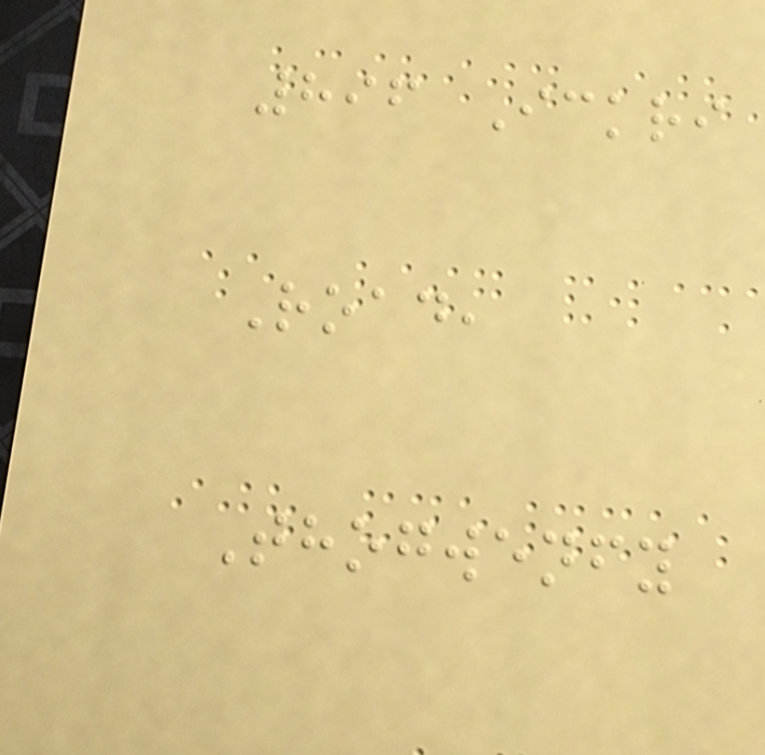896 Ickri
Road,
Thogwenfy
